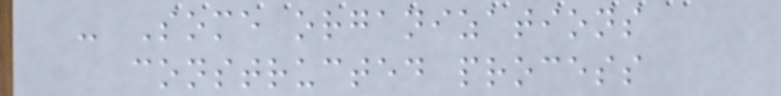- Some organizations
constructed process
